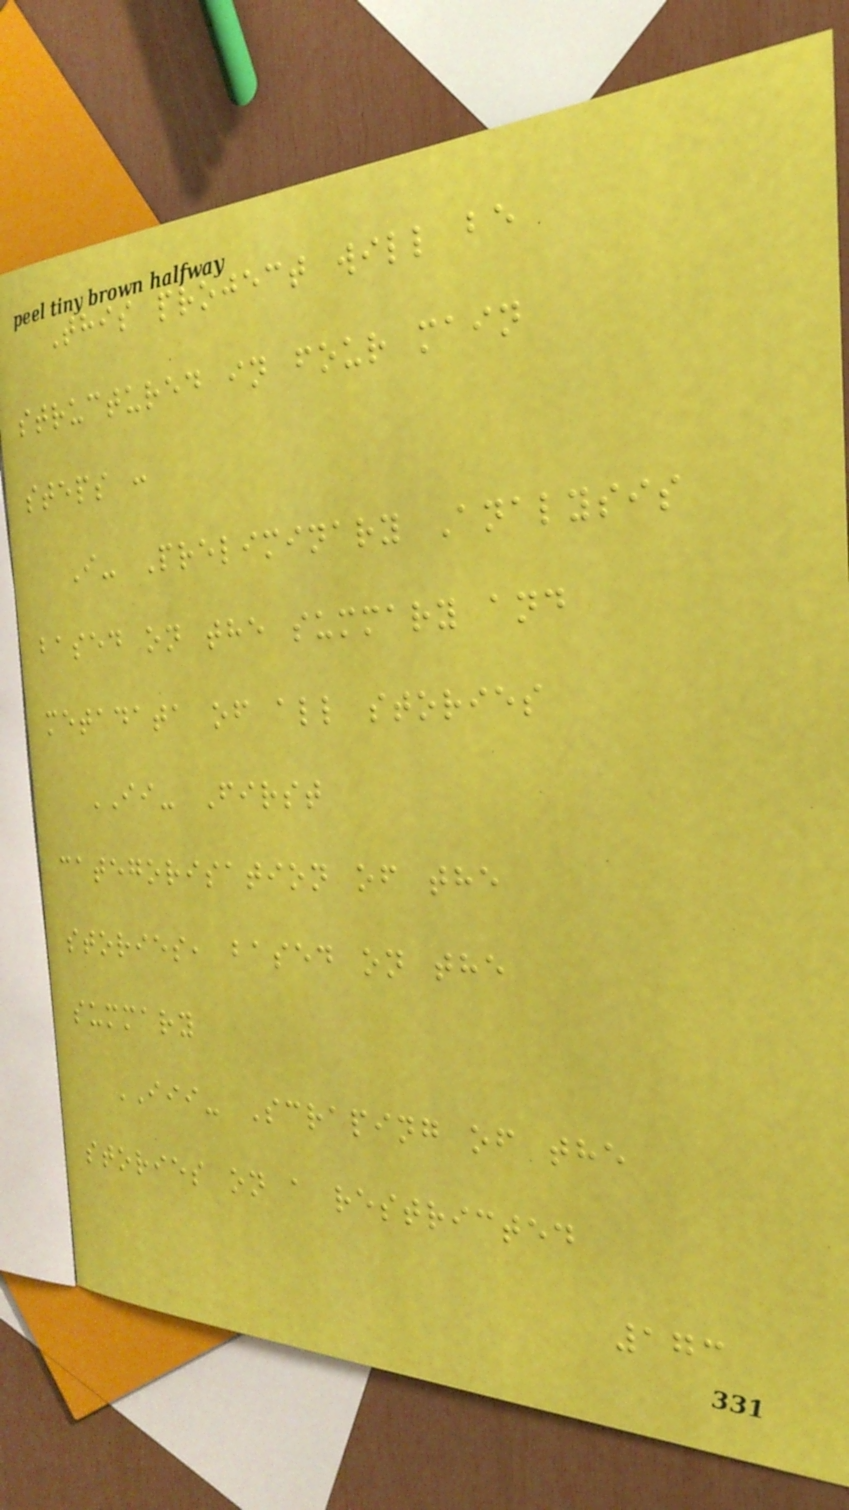This project will be
structured in four main
steps :
I- Preliminary Analysis
based on the summary and
metadata of all stories
II- First
categorisation of the
stories, based on the
summary
III- Scraping of the
stories on a restricted
173
